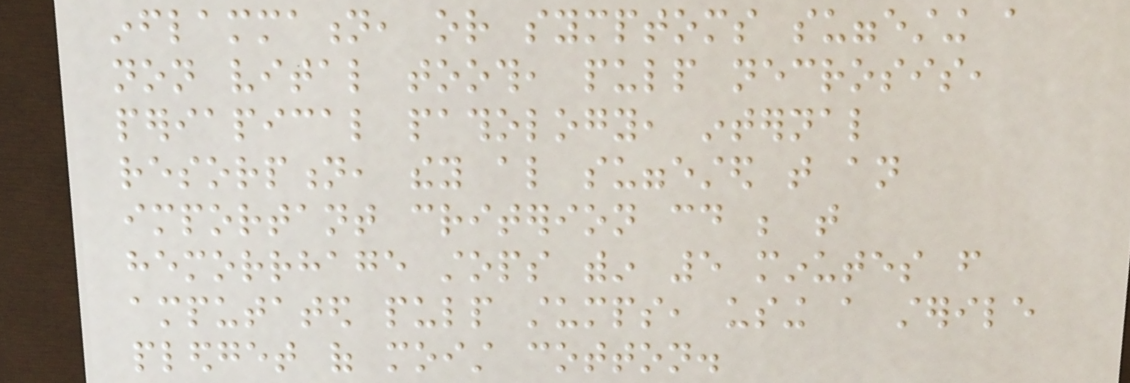inflammation, or symptoms suggesting a
non vital tooth, pulp necrosis,
periapical pathology, internal
resorption, they also suggested that an
important criterion could be that
hemorrhage stops within 5 minutes from
amputated pulp stumps, using a sterile
pledget of moist cotton.
